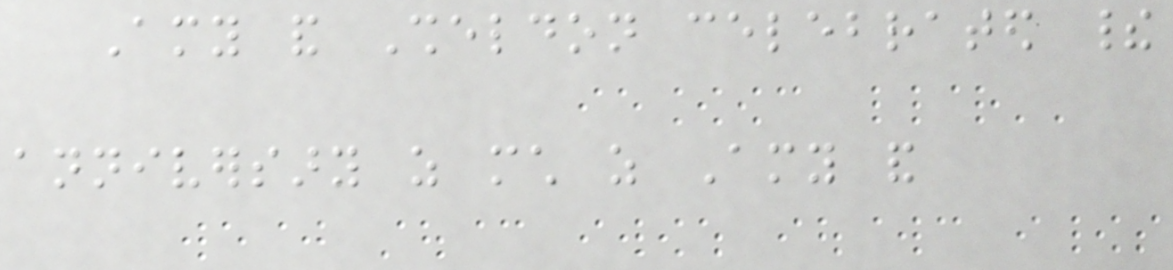Amy and Sheldon celebrated their
anniversary as much as Amy and
